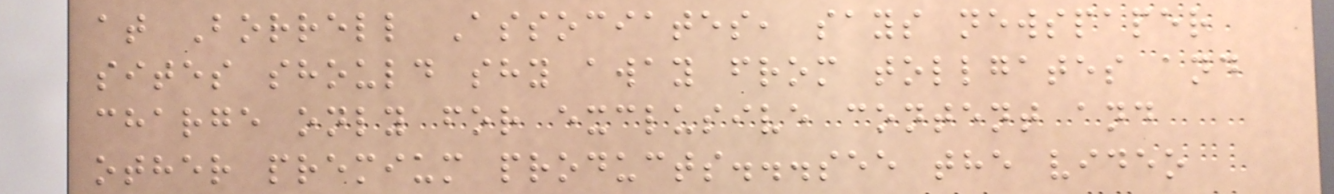at Borrell Associates, says newspaper
sites should shy away from tollgates and
charge only for exclusive content and
other premium products...see the video
